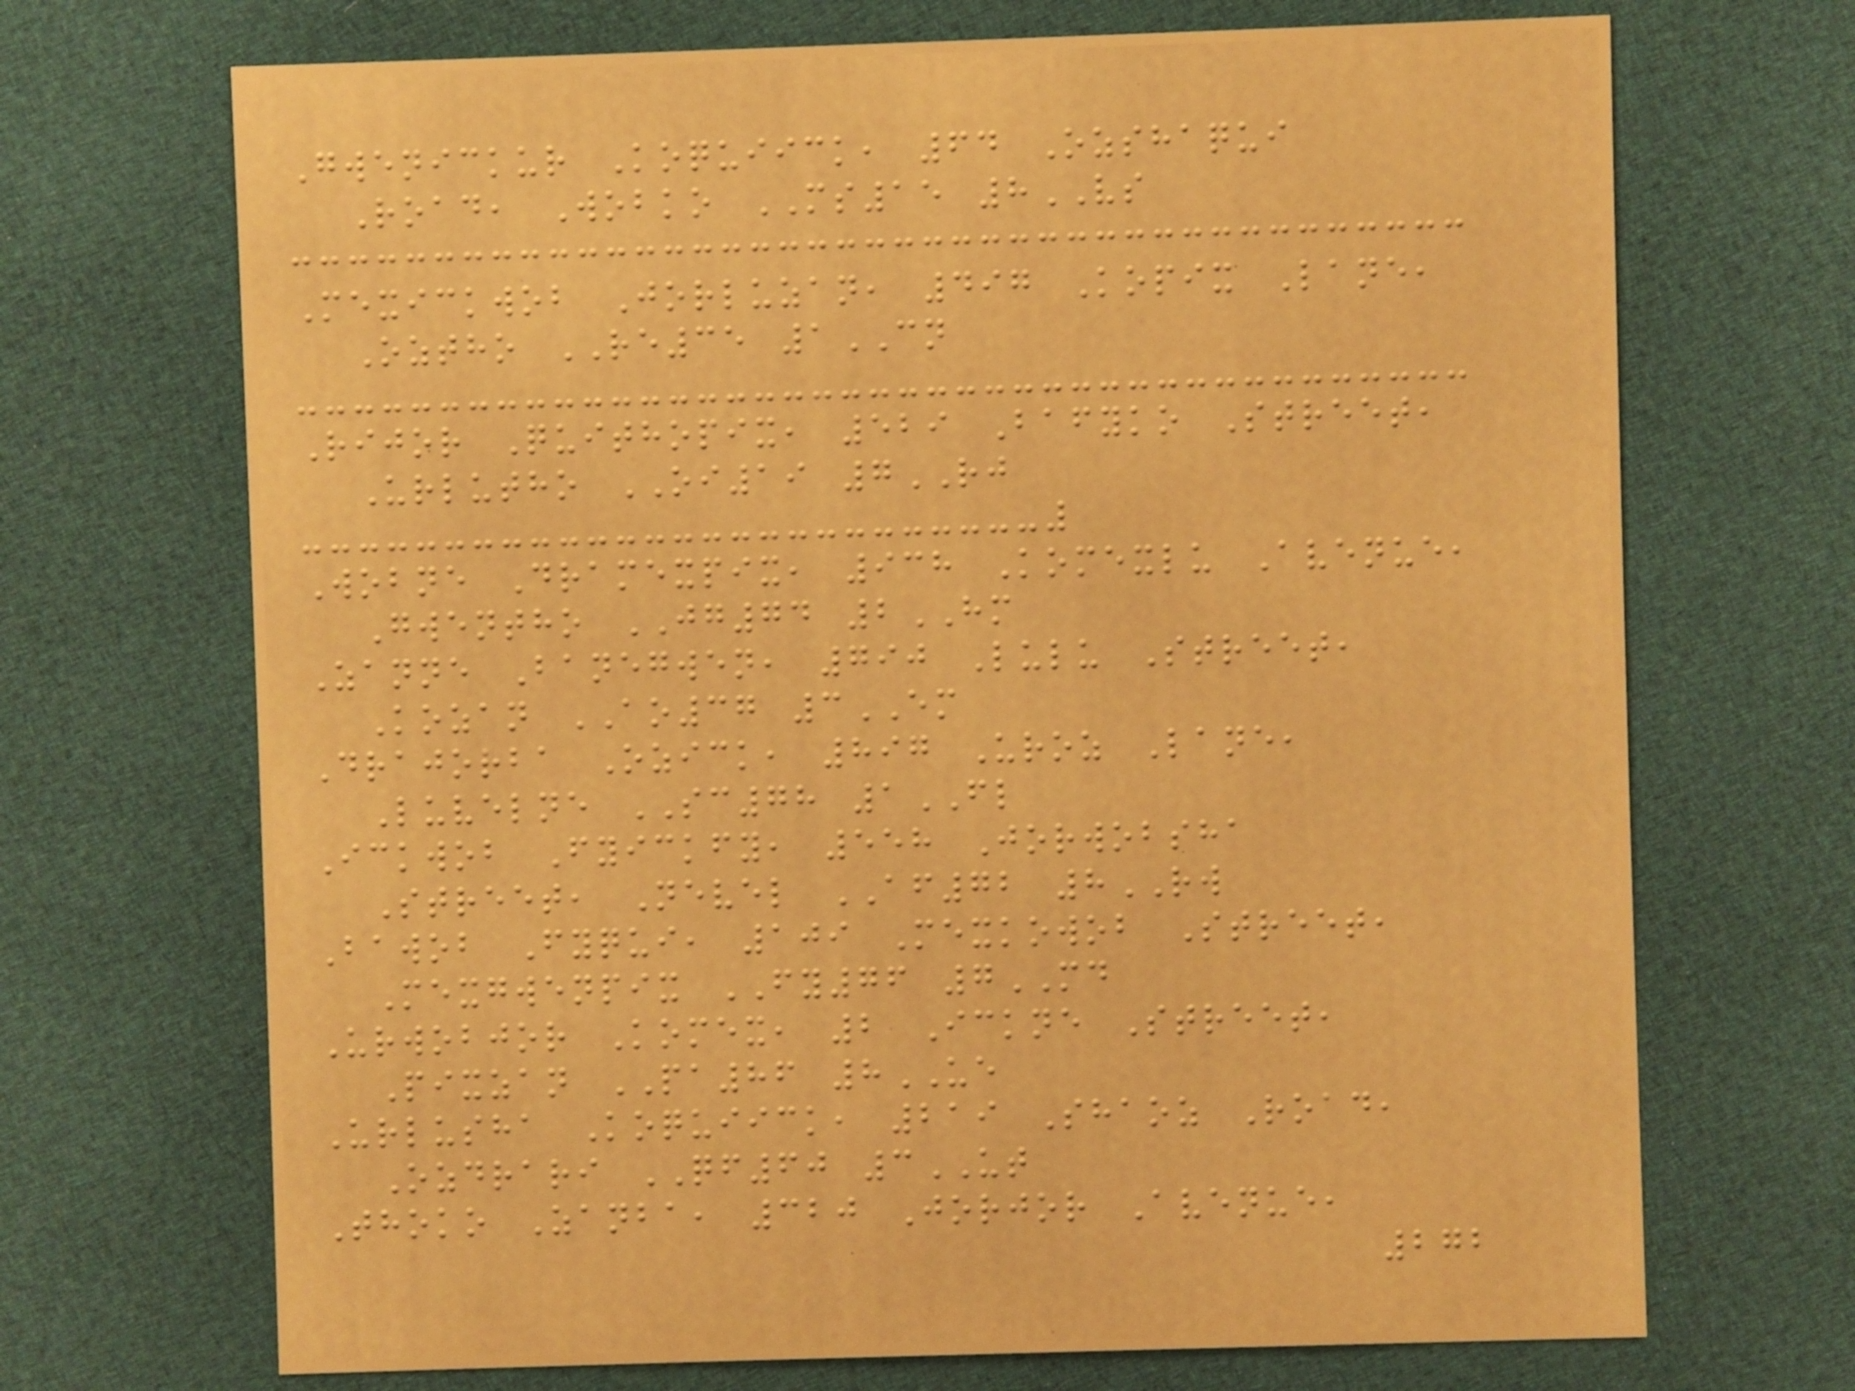Gwenickur Koquiick, 64 Ozshaqui
Road, Wobko MS15 8VS
Mexickwob Jorluzan, 497 Kopix Lane,
Oztho RE35 1CN
Rijor Quithopix, 529 Bafyko Street,
Urlutho OI19 7RJ
Wobne Dramexpix, 938 Komexlu Avenue,
Gwentho JG74 2HM
Zanne Banegwen, 790 Lulu Street,
Kozan AO37 3EM
Drajorba Ozick, 897 Uroz Lane,
Luvelne SC78 1FL
Ickwob Fyickfy, 558 Jorwobsha
Street, Nevel AF72 8RW
Bawob Fyqui, 109 Mexkowob Street,
Mexgwenpix FY76 7MD
Urwobjor Komex, 2 Ickne Street,
Pixzan PA86 8UE
Urlusha Koquiick, 219 Shaoz Road,
Ozdrari QF60 3UT
Thoko Zanba, 320 Jorjor Avenue,
272
